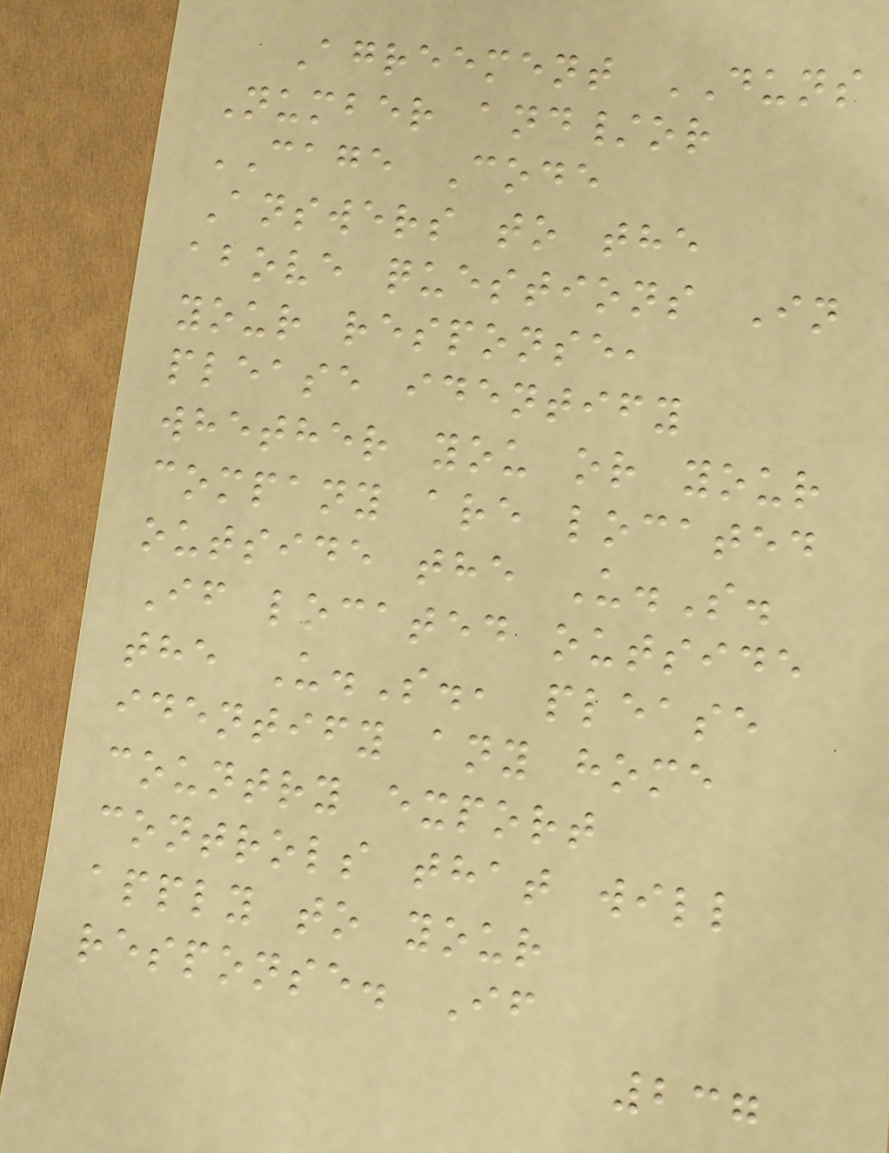Agreement DUNS
Number and/or
CAGE Code
Answers to the
above questions In
your response,
please identify
whether you or your
company are located
outside the U.S.
If located outside
the U.S., please
identify any home
country export
controls that will
apply to your
response. If
237
